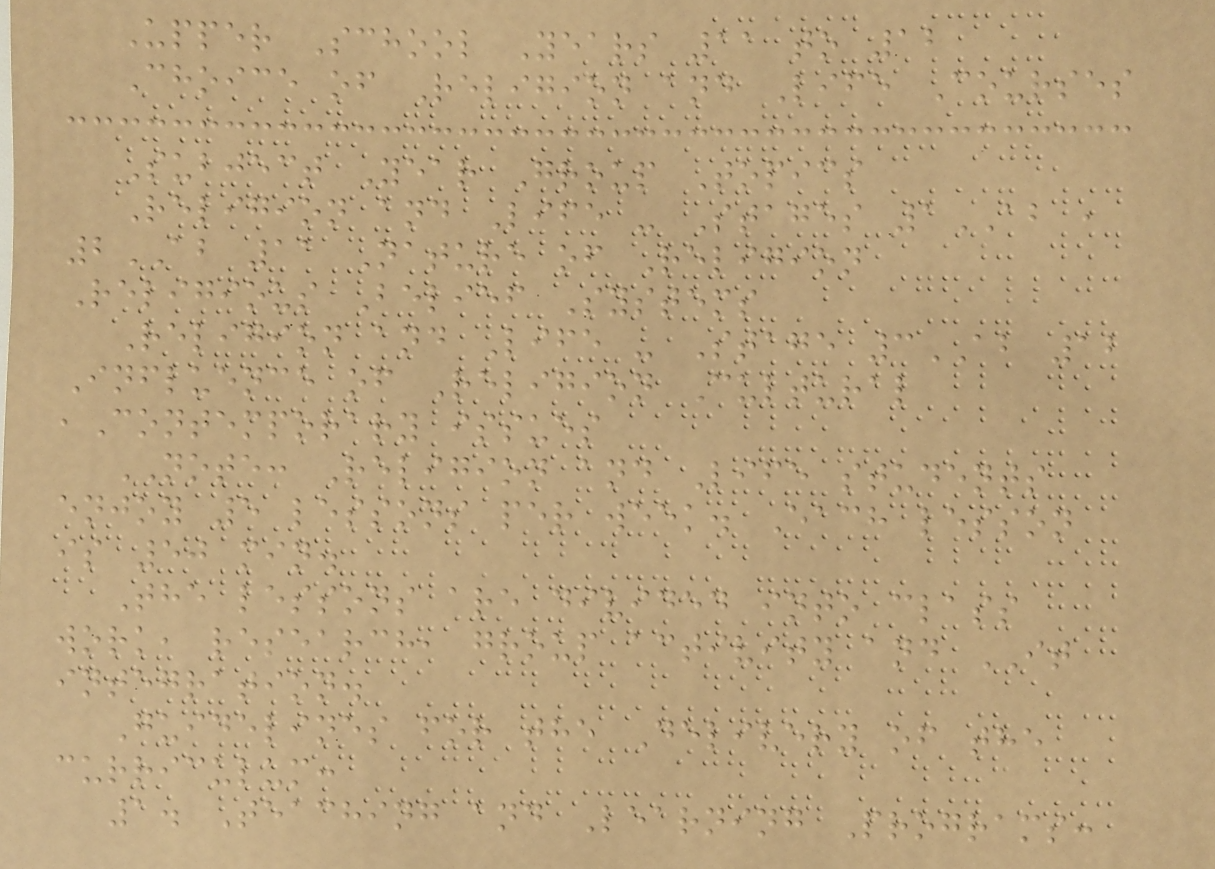Upper School Years 11 to 12
Choice of Religion and Life Courses
Subject Year Group Topics
Religion and Life - Stages 1AB ,
2AB 11 Nature of Religion
Religious Belief Systems
Religion and Life - Stage 3AB 12
Influence of Religion Cultural
,Contemporary issues
NOTE: Religion and Life students
enjoy 5 lessons per week. Each lesson
is 50 min.
The lessons are divided into class
work, research, group activity and IT
integration.
Guidelines for the Delivery of the
curriculum:
1. Teaching and Learning Programs:
